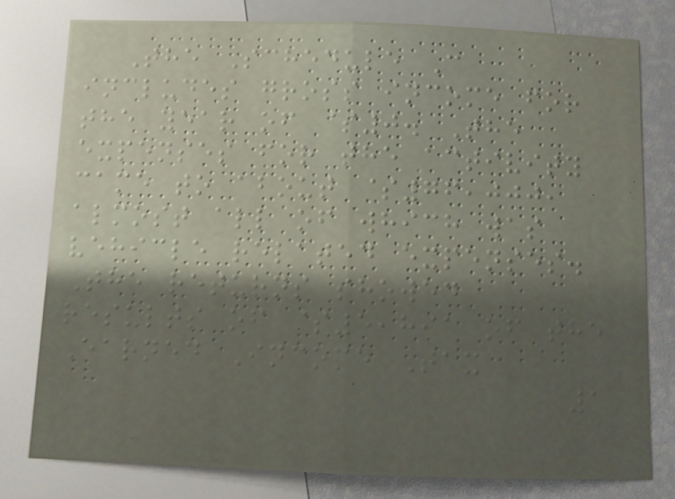The Schedule C
includes gross income for
the year of $0. The
expenses for the activity
came to about $76,000,
almost all of which was
vehicle related expenses.
The returns showed
results of $5,891 of the
Earned Income Tax
1
